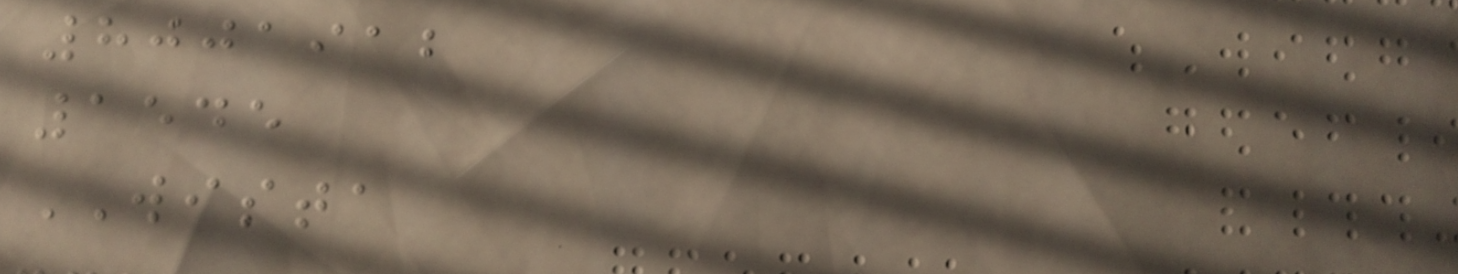8001912
1545
WISTA
